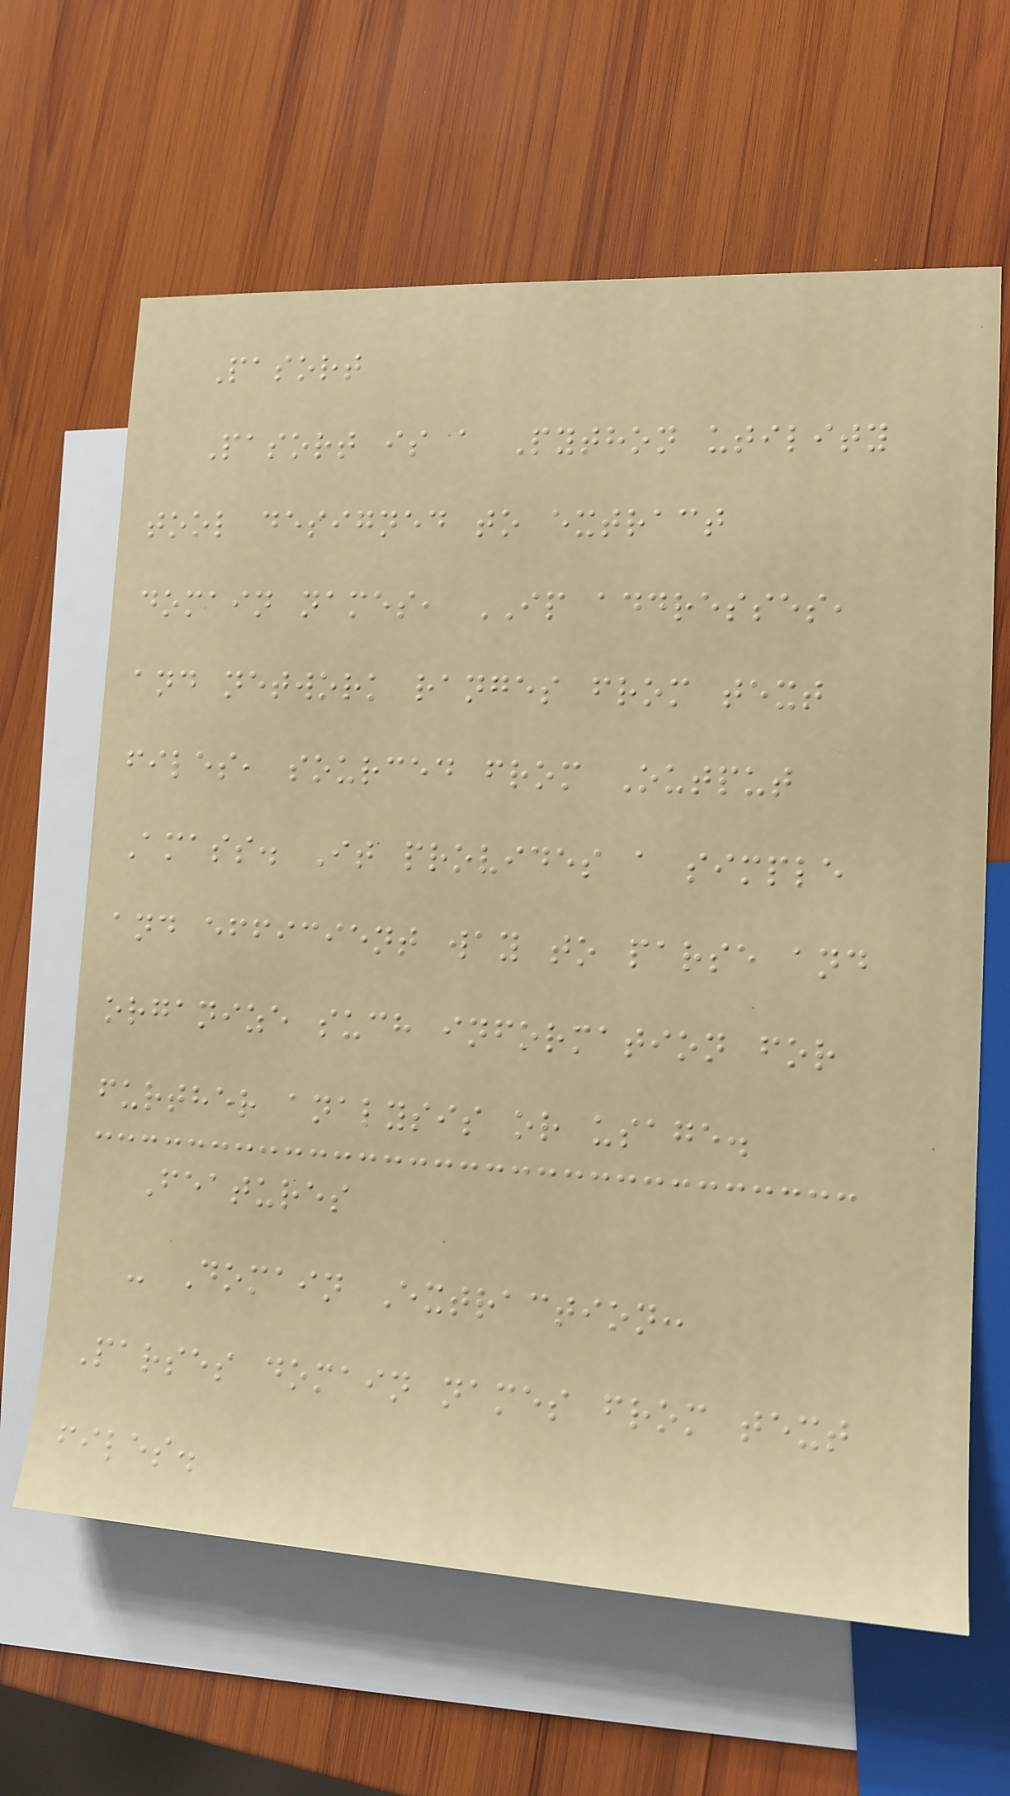Pasort
Pasort is a Python utility
tool designed to extract
domain names, IP addresses,
and network ranges from text
files, sourced from Output
Amass. It provides a simple
and efficient way to parse and
organize such information for
further analysis or usage.
Features
- Domain Extraction:
Parses domain names from text
files.
